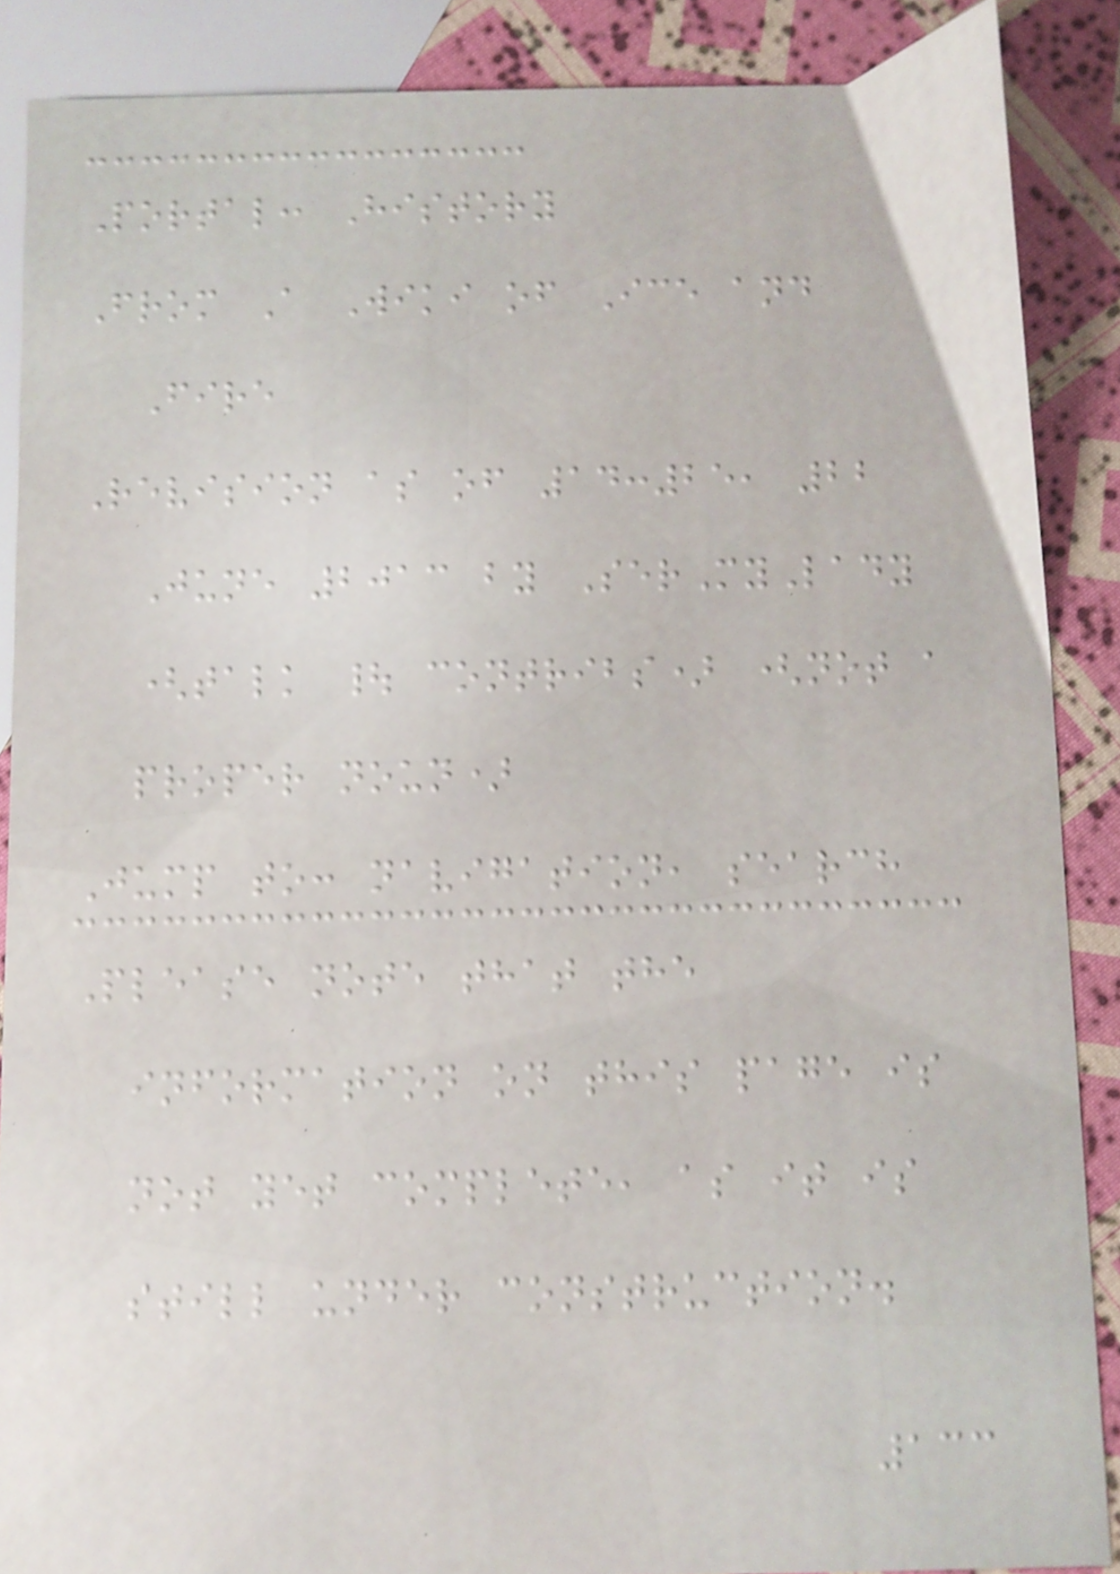Portal: History
From A Wiki of Ice and
Fire
Revision as of 14:25, 22
June 2013 by SerMyLady
(talk | contribs) (not a
proper noun)
Jump to: navigation, search
Please note that the
information on this page is
not yet complete, as it is
still under construction.
133
